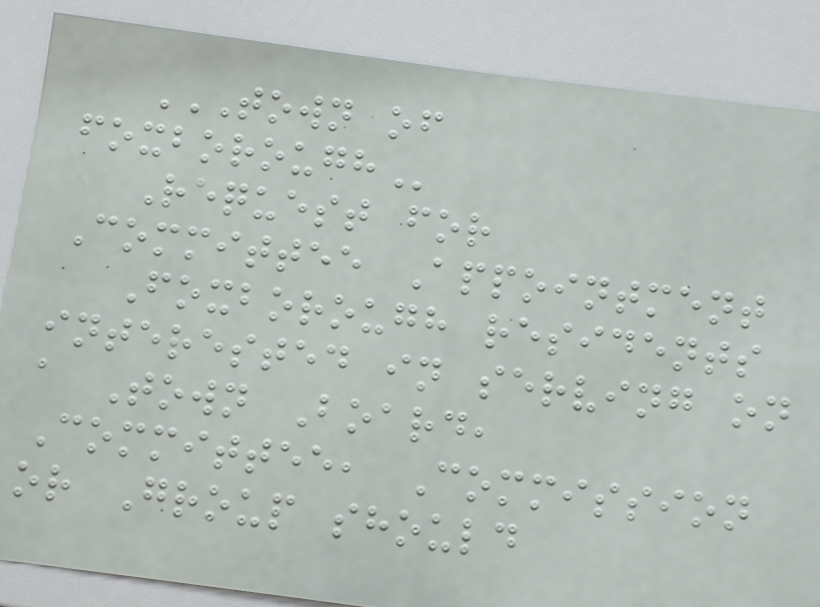TOWN OF
FOXBOROUGH
Request for
Committee Appointment
Foxborough residents
interested in serving on
a Town Board,
Committee, Commission
or Group should
